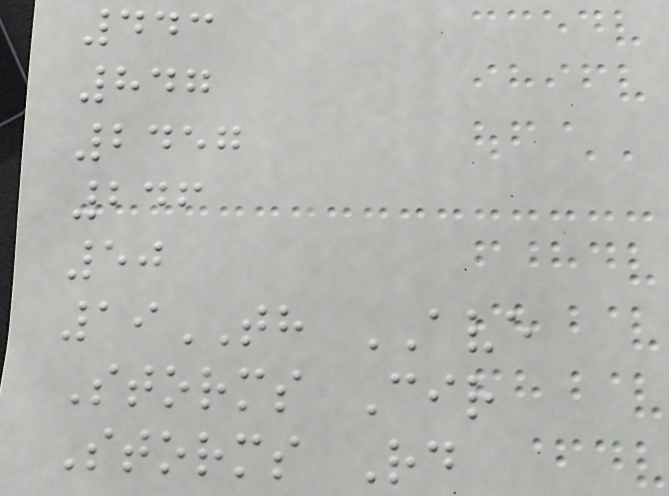443
847
2457
246
50
19TH AVE
Storms Cir
Storms Rd
